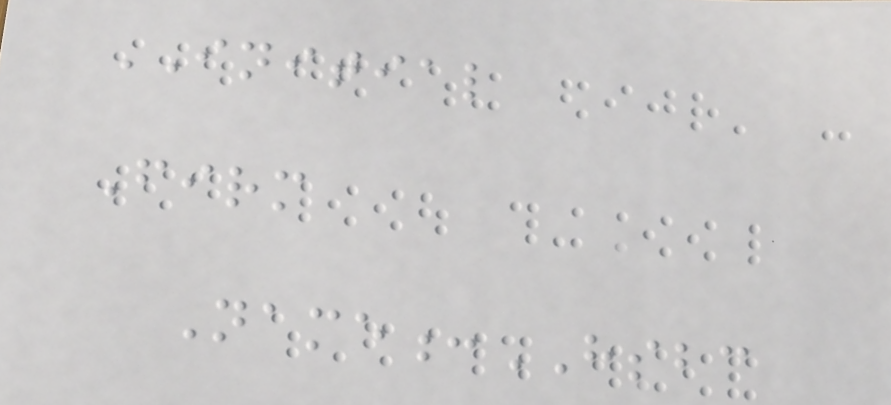INITIAL
Firm
Name:HSBC
